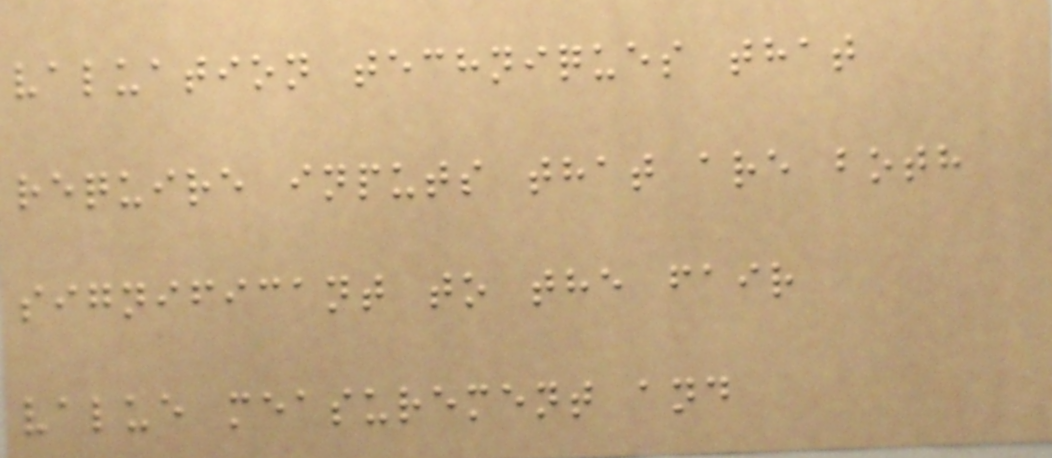valuation techniques that
require inputs that are both
significant to the fair
value measurement and
